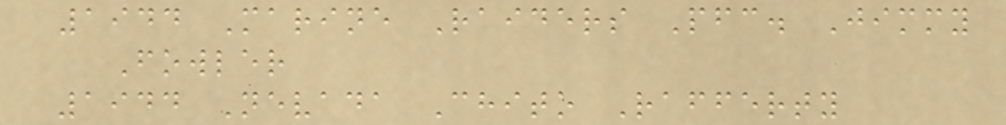1944 Marine Raiders Pfc. Jimmy
Fowler
1944 Nevada Chito Rafferty
